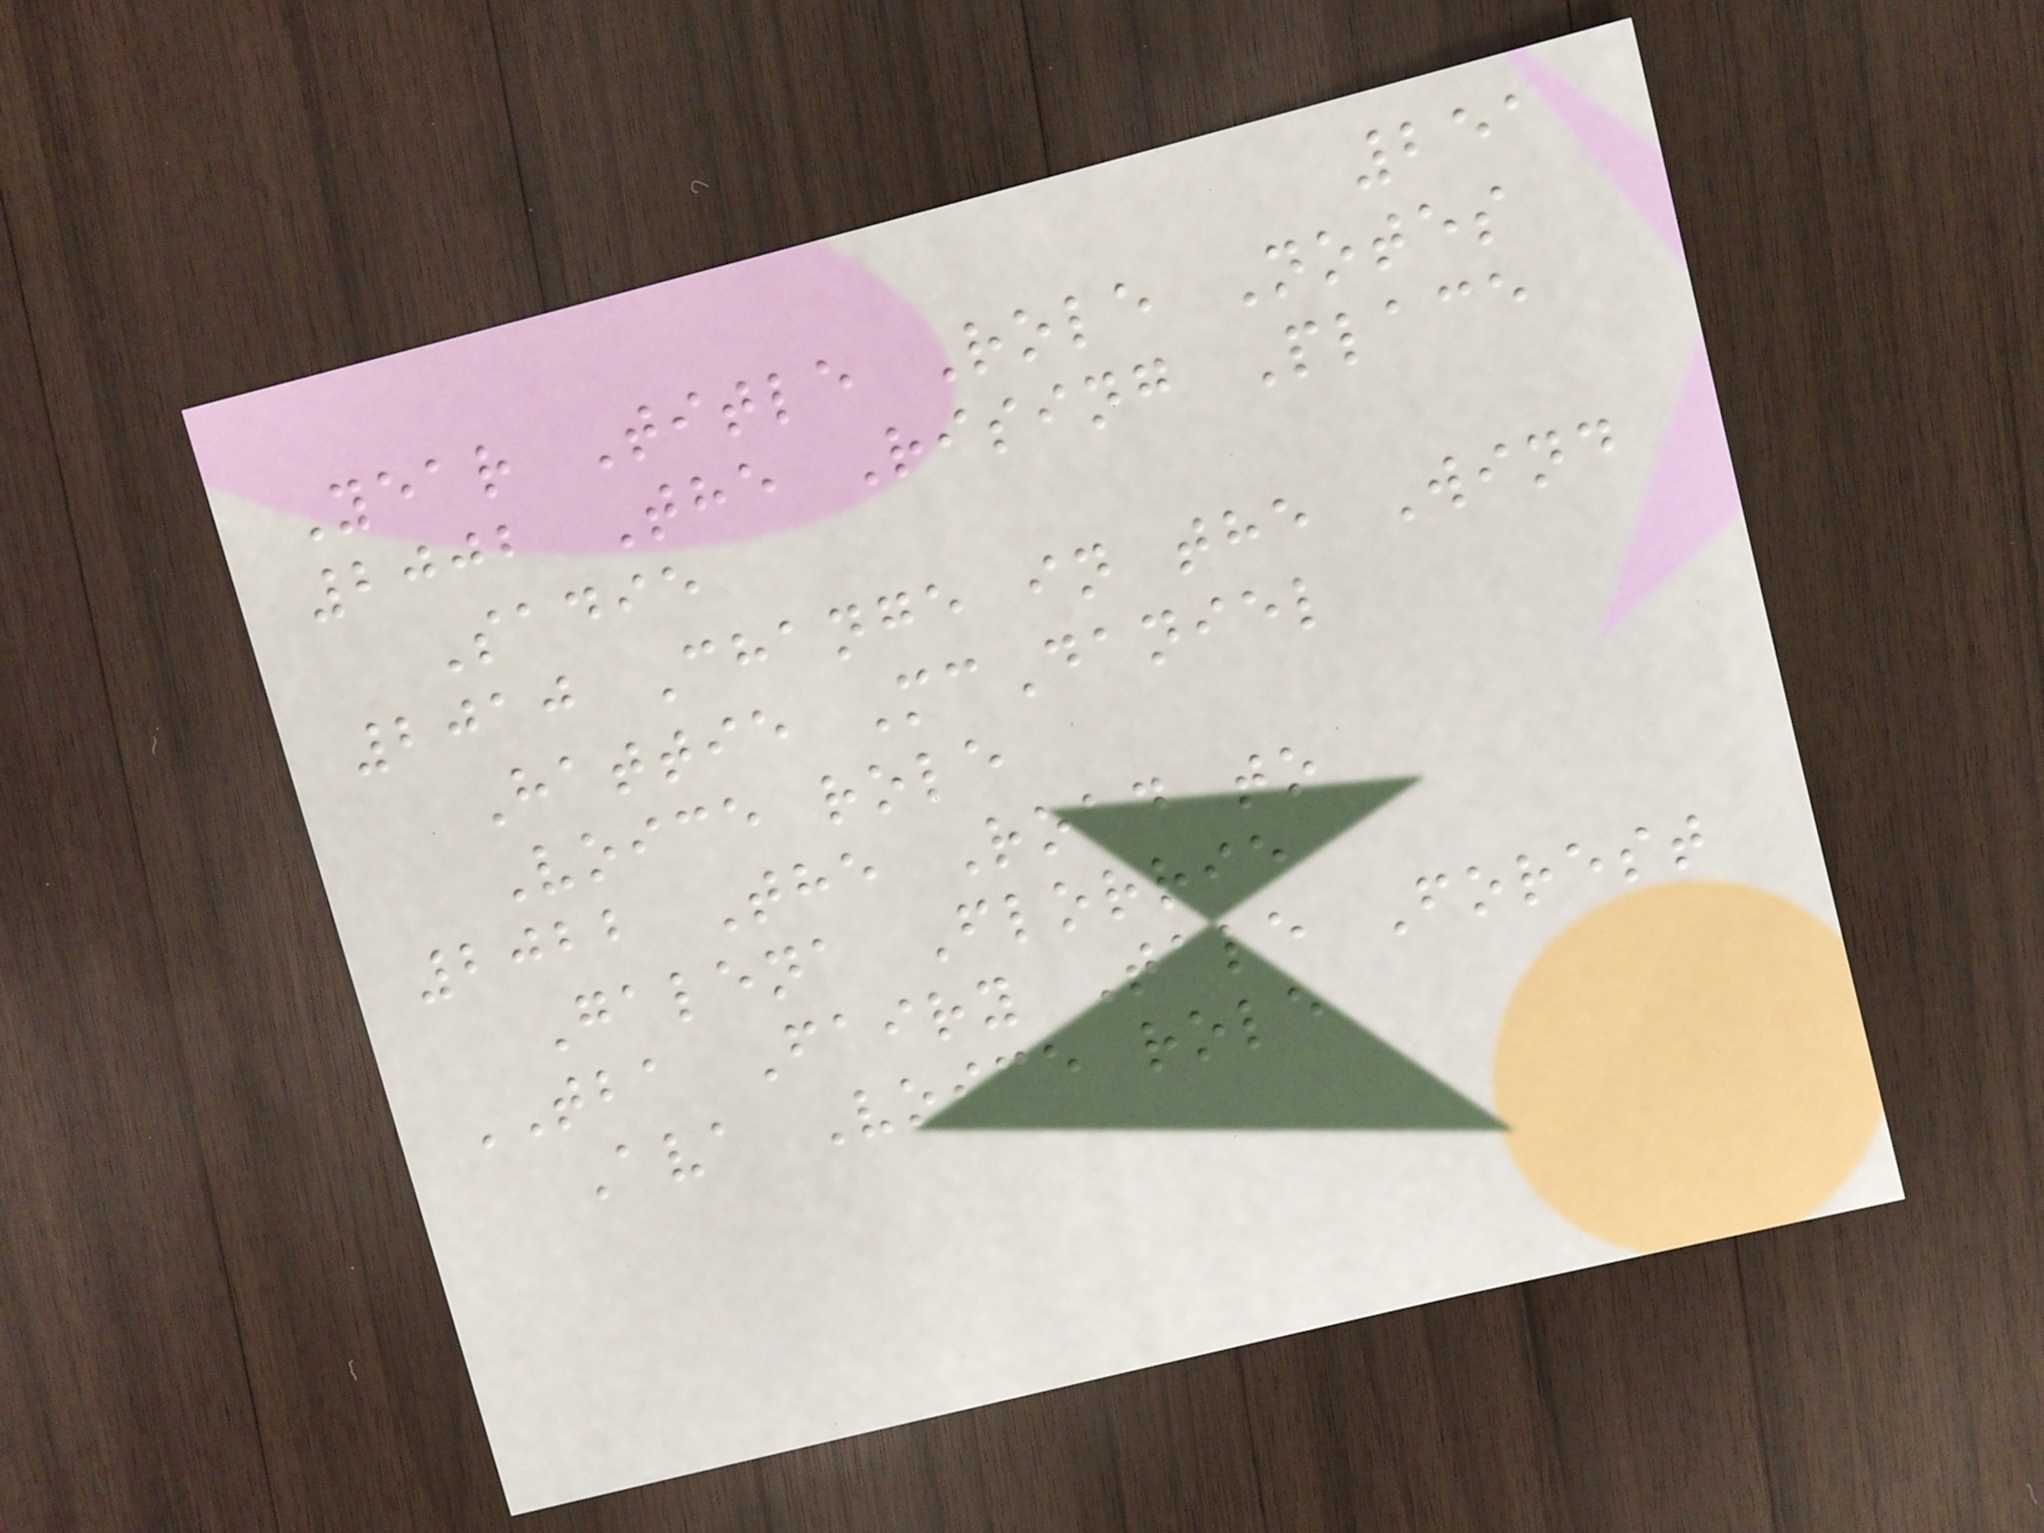251
Year Title Role Notes
2002 The Rising Place
Sadie
2010 Change in the Wind
Hattie McDaniel
Voice role
2022 The Road to
Galena Florrie
TBA Fairy Tale Forest
Ava Voice role
